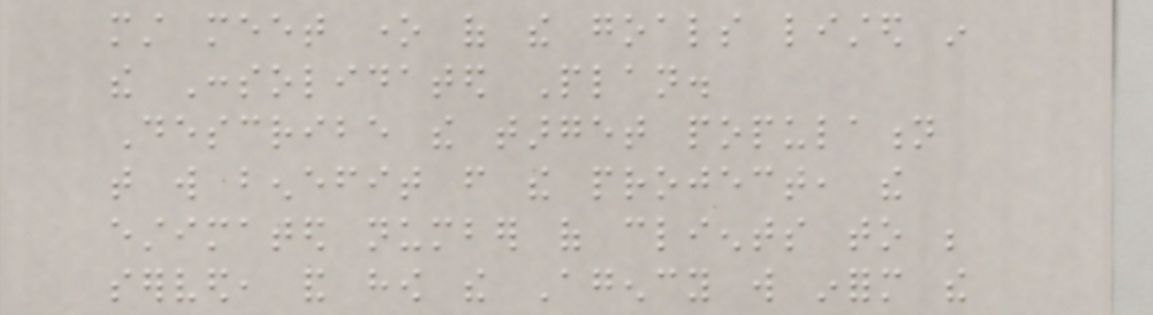must meet one of the goals listed in
the Consolidated Plan.
Describe the target population
that will benefit from the project, the
estimated number of clients to be
served, and how the Agency will inform the
